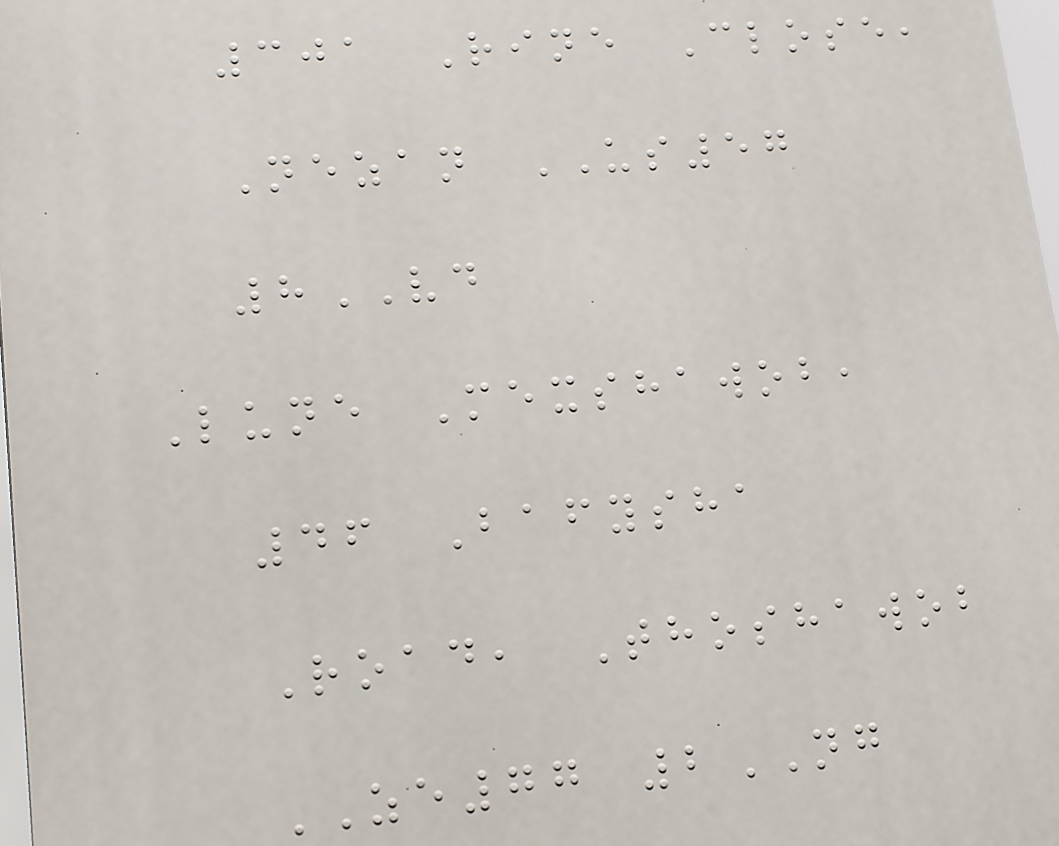301 Rine Close,
Nezan US57
8VD
Lune Mexshawob,
46 Bafysha
Road, Thoshawob
ZE77 2NG
